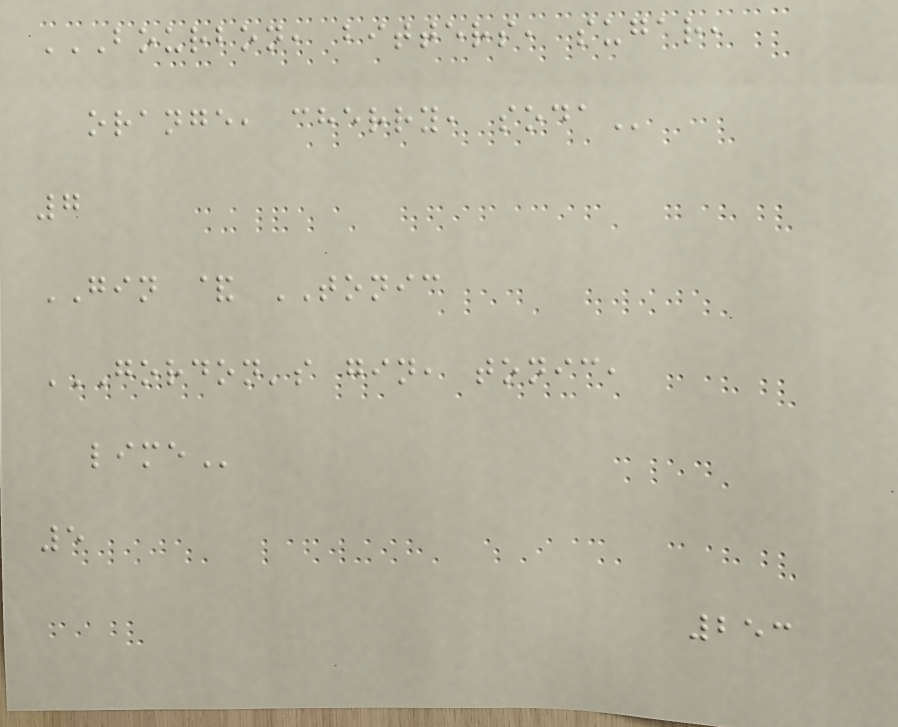BOURBON, BITTERS, SUGAR,
ORANGE, CHERRY, SODA
7
GIN & TONIC
GORDON'S GIN, TONIC,
LIME
5
253
